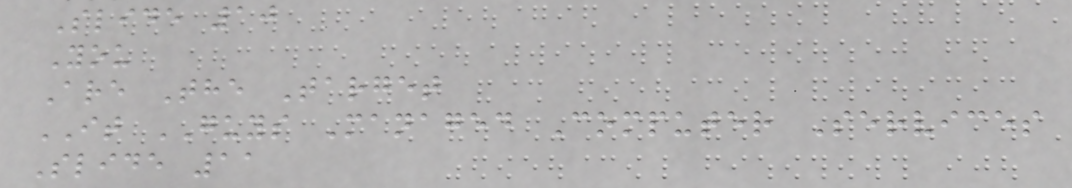Slide 10
You
Are The Target
IT GUYS Managed Computer Services
Slide 11
